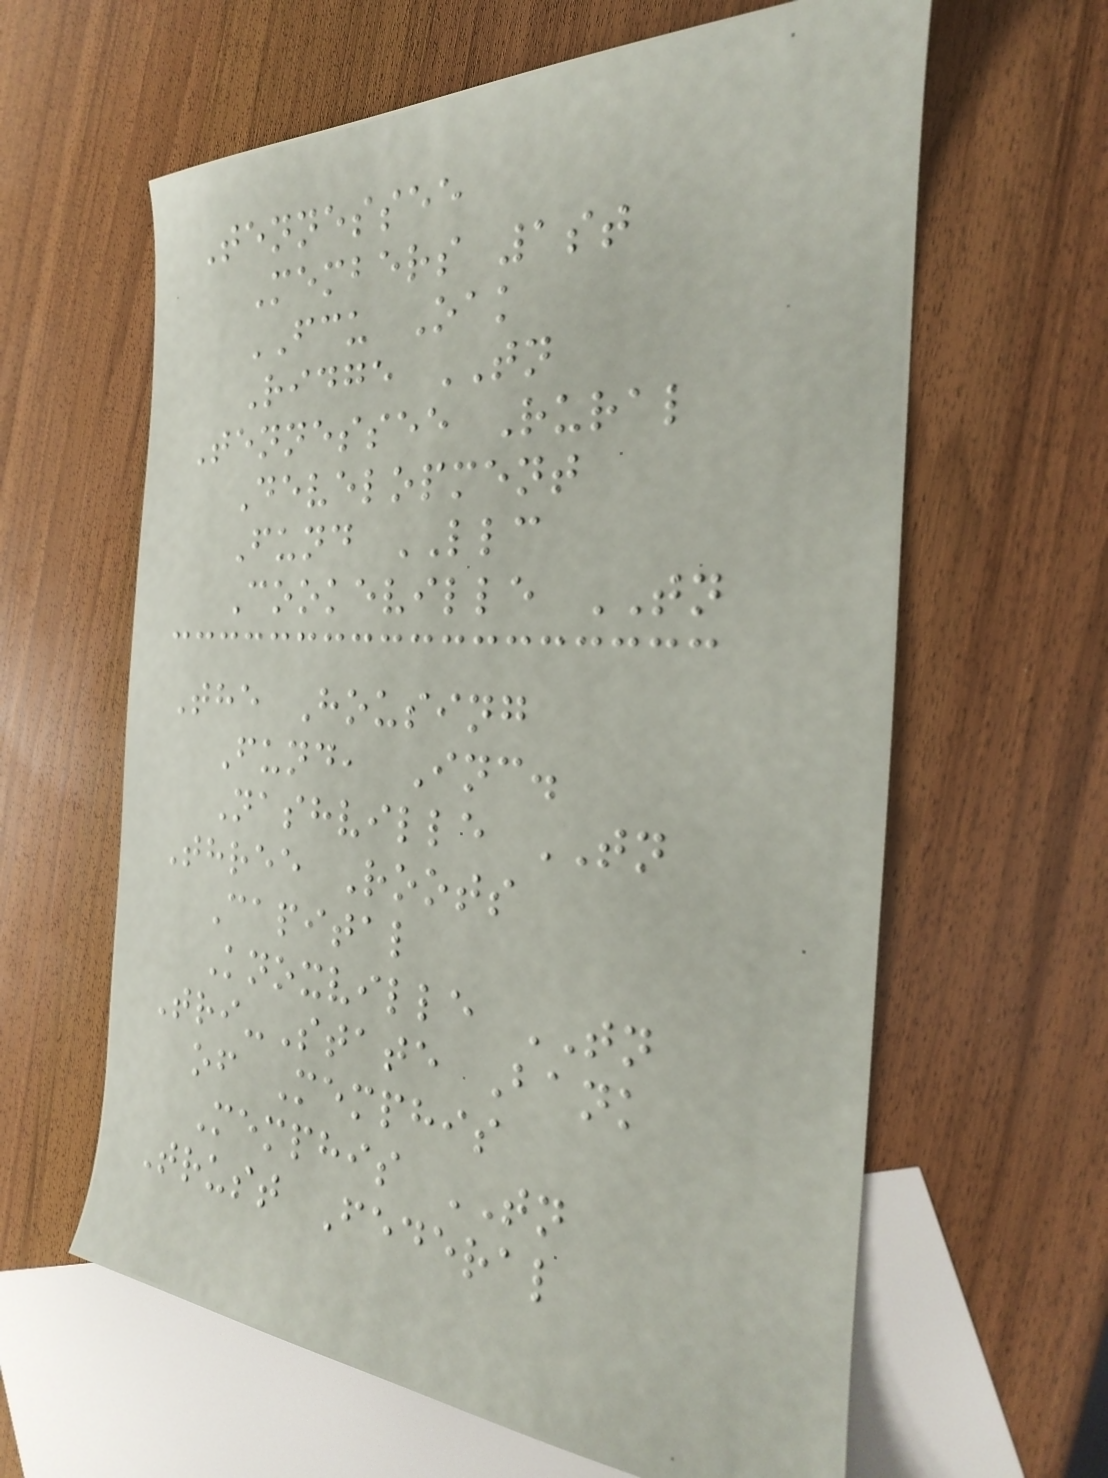Tennessee
Members 1st
FCU Oak
Ridge TN
Tennessee Rural
Development
Fund LLC
Cookeville TN
The Housing
Fund, Inc.
Nashville TN
Three Roots
Capital
Knoxville TN
Tri-State Bank
of Memphis
Memphis TN
Trust Federal
